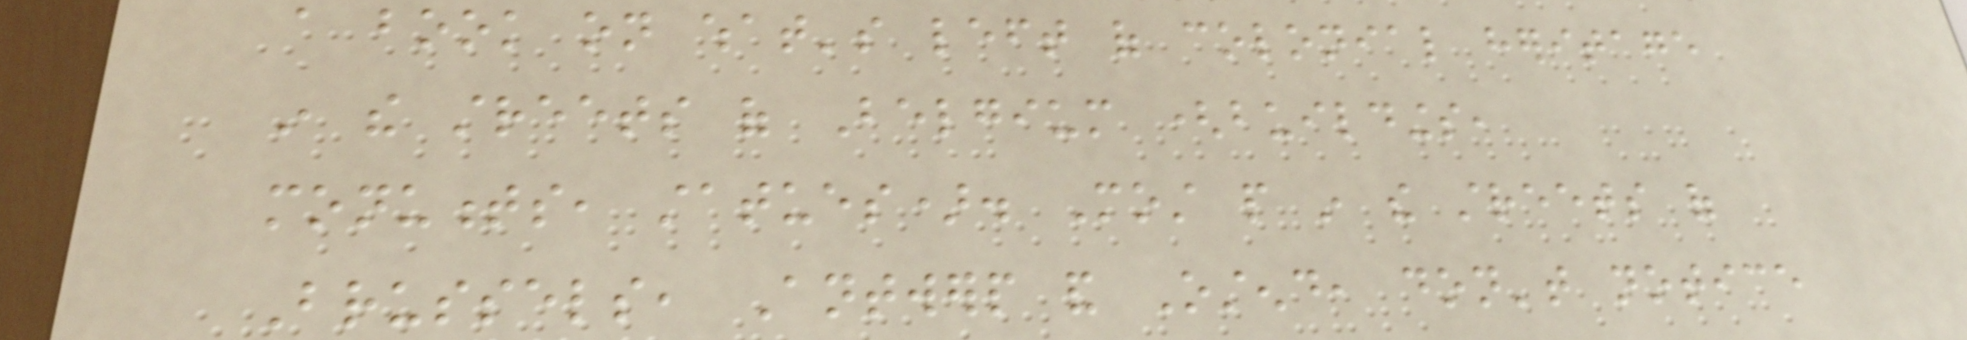a book on what's left of colonial heritage
in the streets of Belgium (buildings,
monuments, statues). Most people in the streets of
Brussels, Antwerp and Ostend, don't notice
